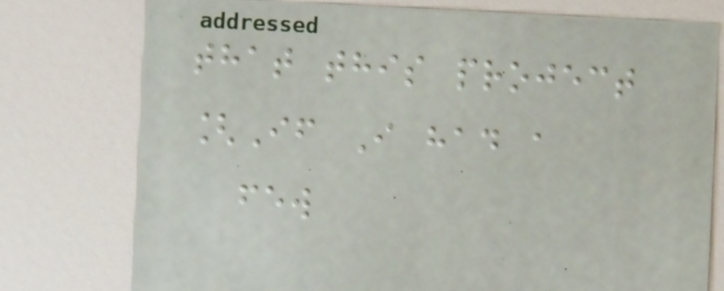that this project
[If I had a
few
